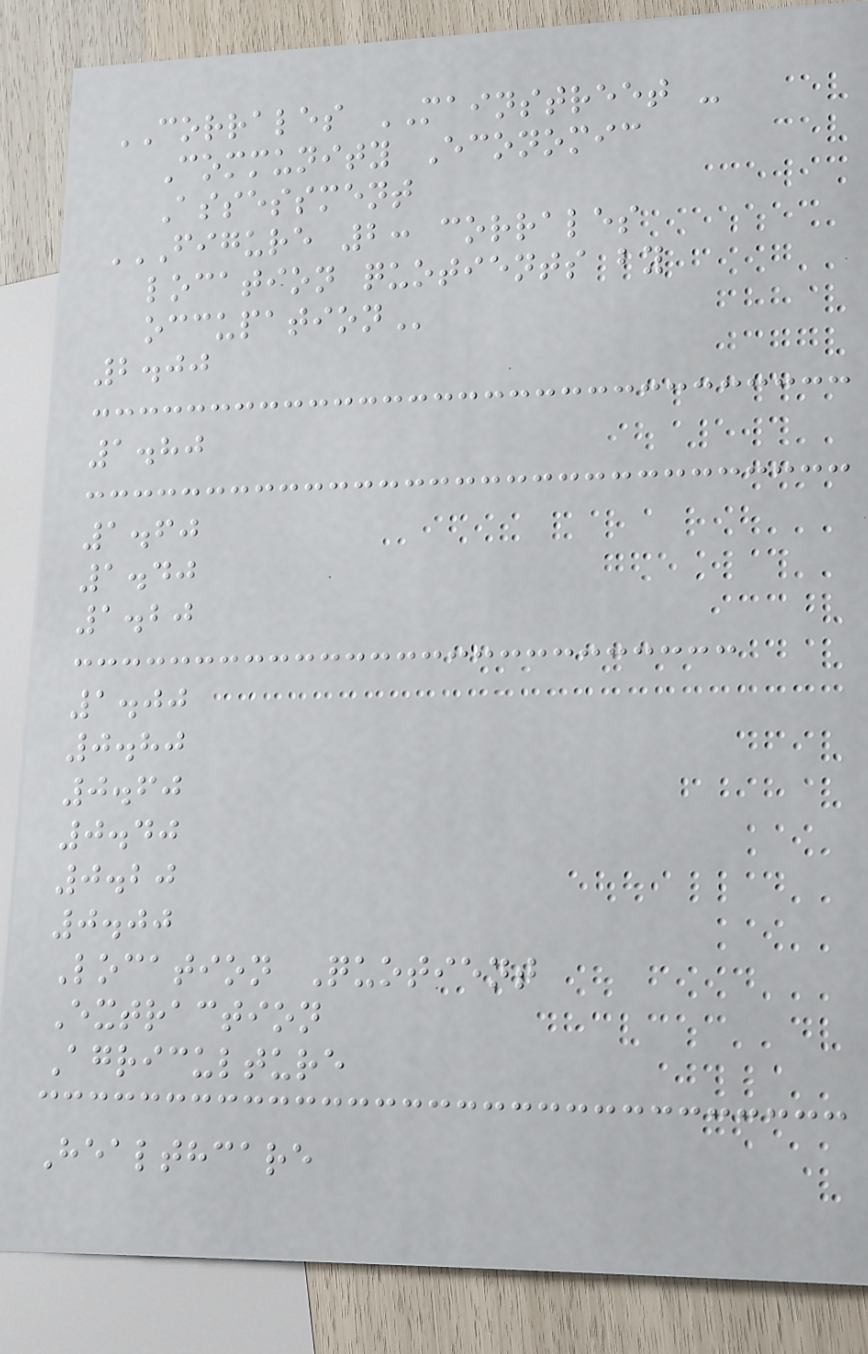CORRALES MAINSTREET -
Community Economic
Assessment
FIGURE 2: CORRALES
LOCATION QUOTIENTS BY
OCCUPATION
2.00
1.80
1.60
1.40
1.20
1.00
0.80
0.60
0.40
0.20
0.00
Location Quotient
Extraction
Agriculture
Healthcare
